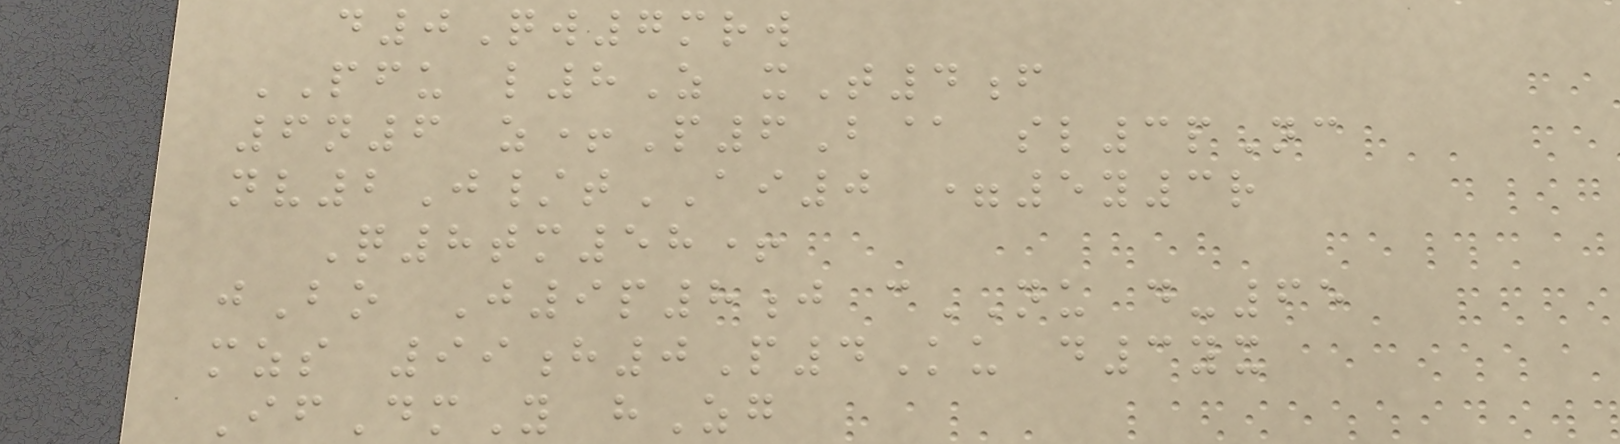d0Qw7mrw
PFU l8Z xT4f
6n6 z+P6B@ sl3pNc
nv2J/tAI0 =5y3r
Q8tm58+
jBo J9p8j cNU d-65
mzs 99h0P4Ku d3yx
IfDmY hZg
